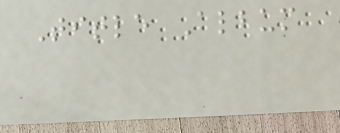Title Album
